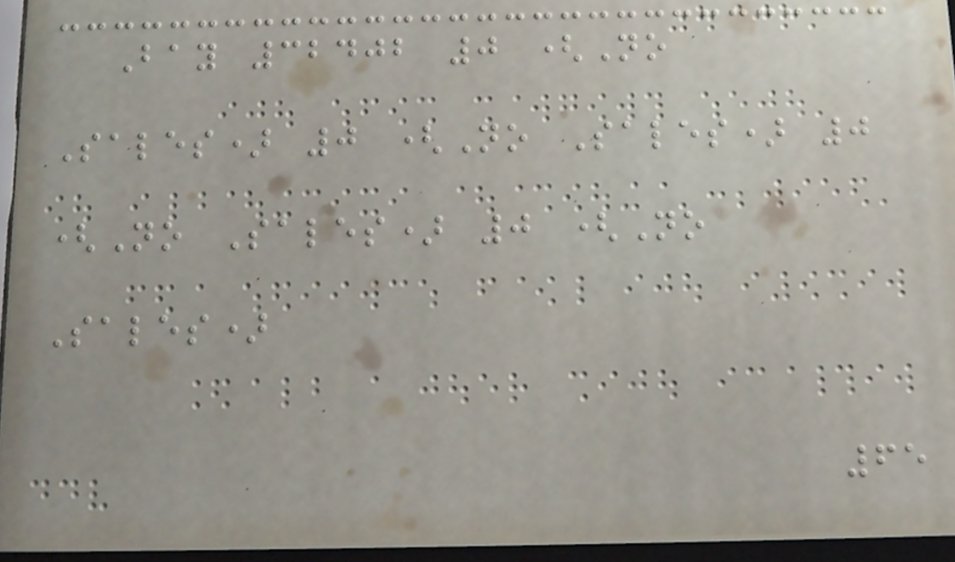Bay 32402 0 (No
Sales) 0 (No Sales) 0
(No Sales) 0 (No
Sales)
65
